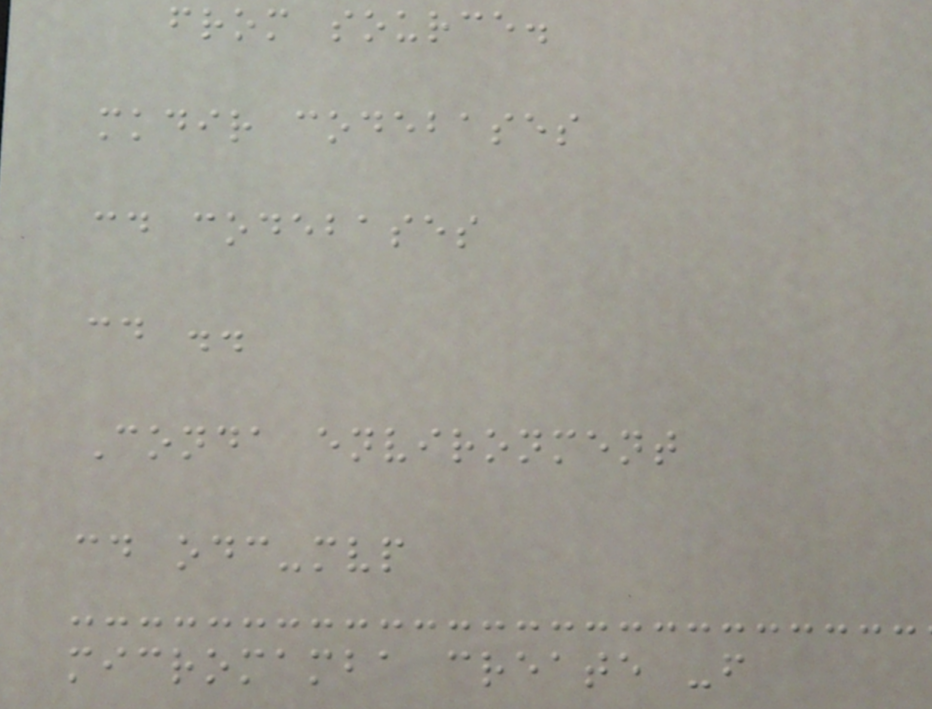from source.
mkdir codebases
cd codebases
cd ..
Conda environment
cd odc-mvp
micromamba create -f
